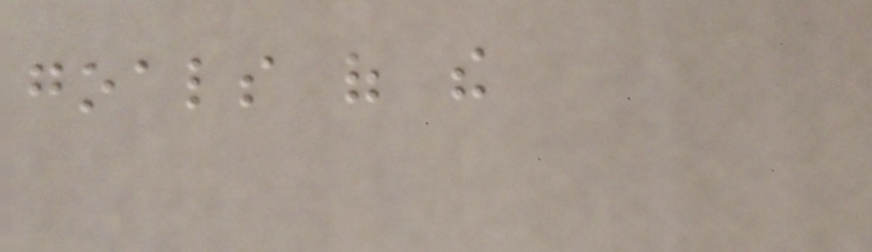goals of the
